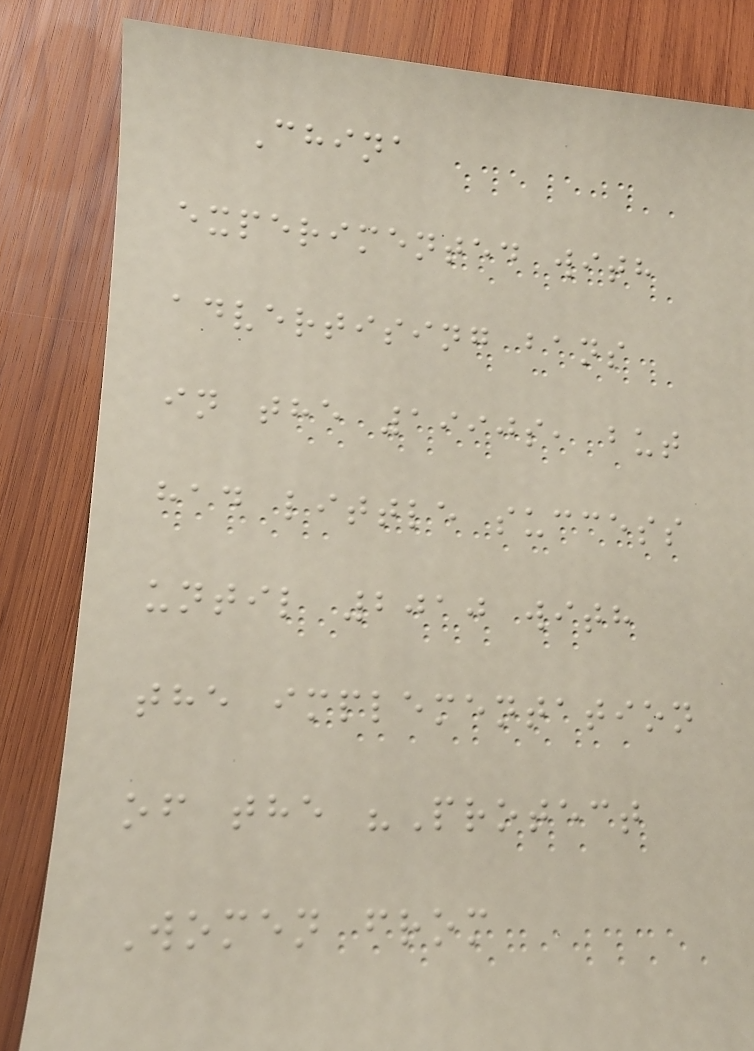China
experimented with
advertising bans
in the 1990s, but
had little success
until 2010 with
the implementation
of the "Protect
Women from
